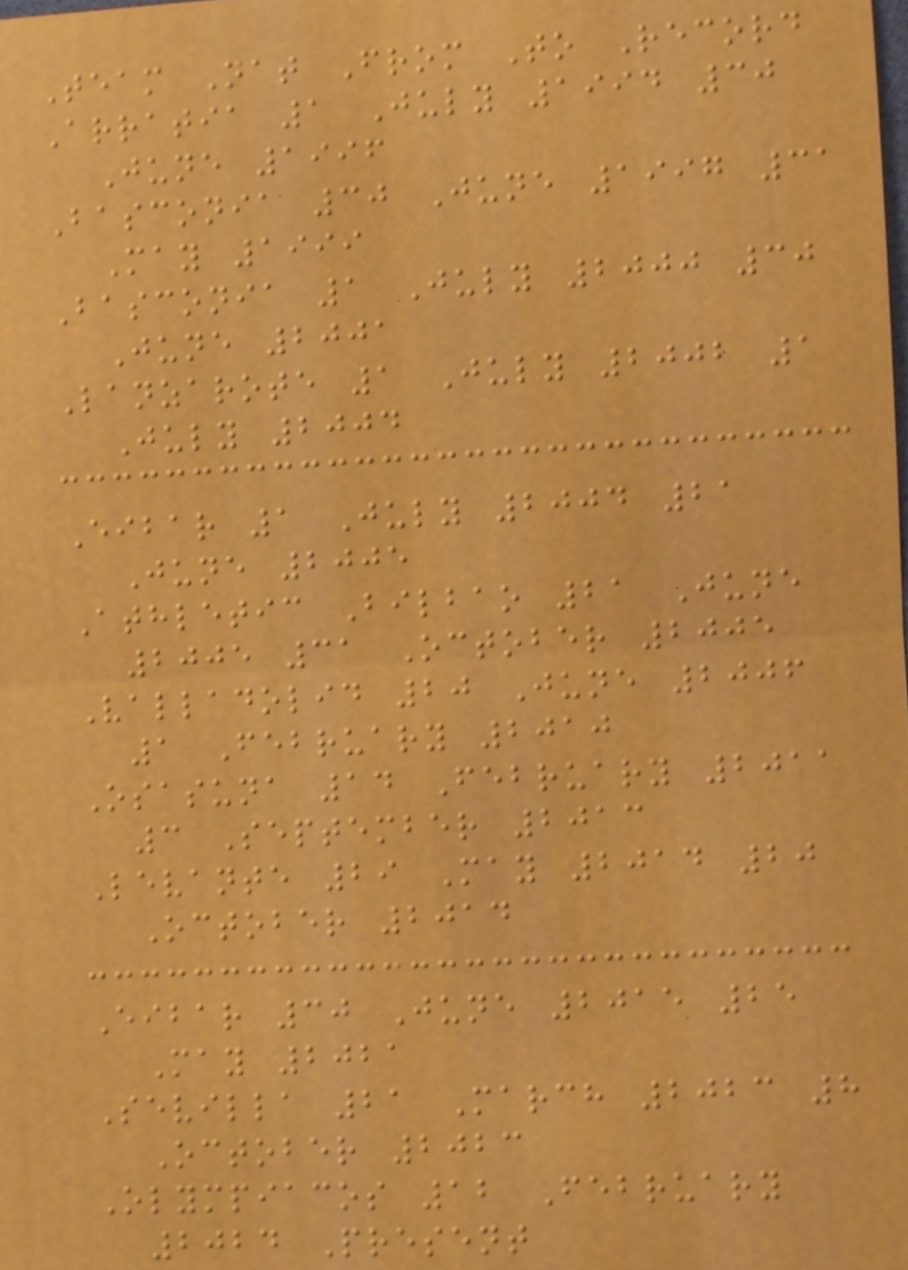Team Nat From To Record
Arratia 1 July 1994 30
June 1996
Basconia 30 June 1997 31
May 1999
Basconia 1 July 2000 30
June 2001
Lanzarote 1 July 2002 1
July 2004
Eibar 1 July 2004 21
June 2005
Athletic Bilbao 21 June
2005 31 October 2005
Valladolid 20 June 2006
1 February 2010
Osasuna 14 February 2011
3 September 2013
Levante 29 May 2014 20
October 2014
Eibar 30 June 2015 25
May 2021
Sevilla 21 March 2023 8
October 2023
Olympiacos 12 February
2024 Present
